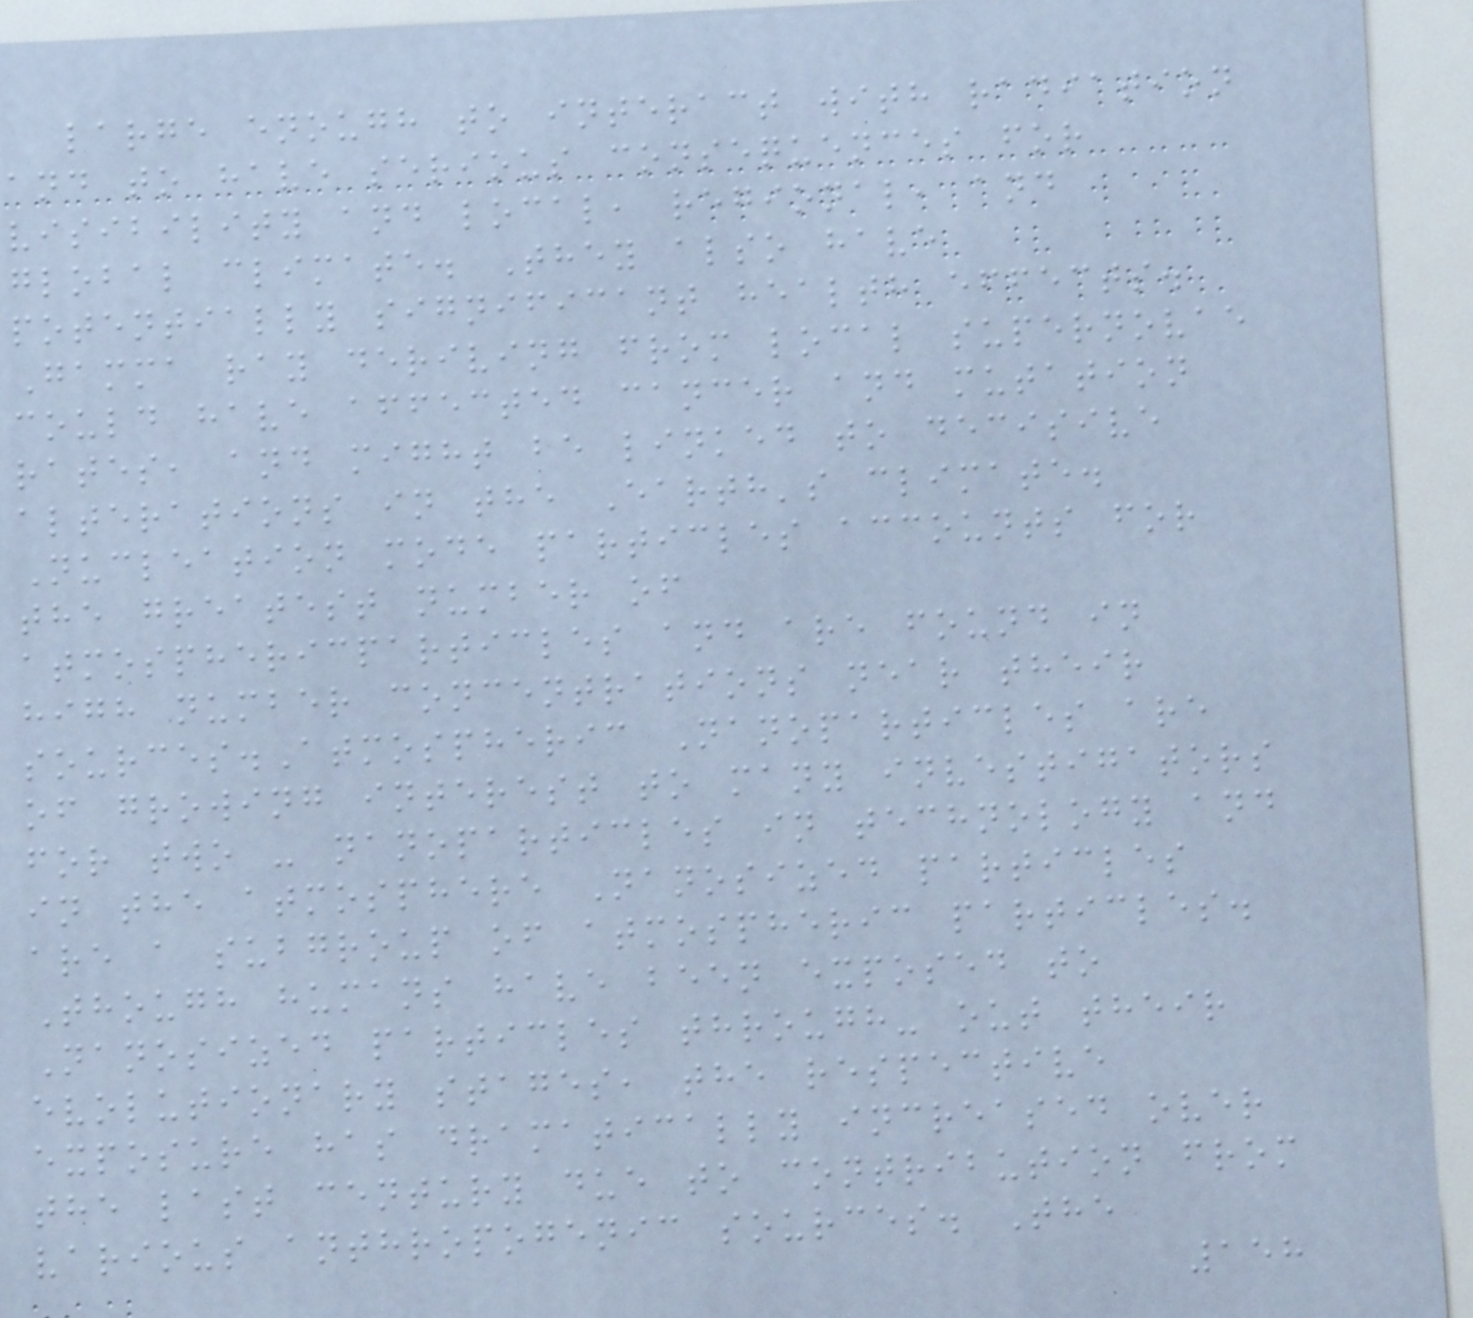large enough to interact with radiation
and to have serious consequences for
visibility and local, regional, and
global climate. They also have
potentially significant health effects.
Gamma ray deriving from local supernovae
could have affected cancer and mutation
rates, and might be linked to decisive
alterations in the Earth's climate.
Nucleation mode particles accounts for
the greatest number of
atmosphericparticles and are found in
high number concentrations near their
sources.Atmospheric Nanoparticles are
of growing interest to many investigators
for two - nanoparticles in technology and
in the atmosphere Nanosized particles
are a subgroup of atmospheric particles.
Though humans have been exposed to
Nanosized particles through- out their
evolutionary stages, the respective
exposure has dramatically increased over
the last century due to contribution from
various anthropogenic sources. The
158
